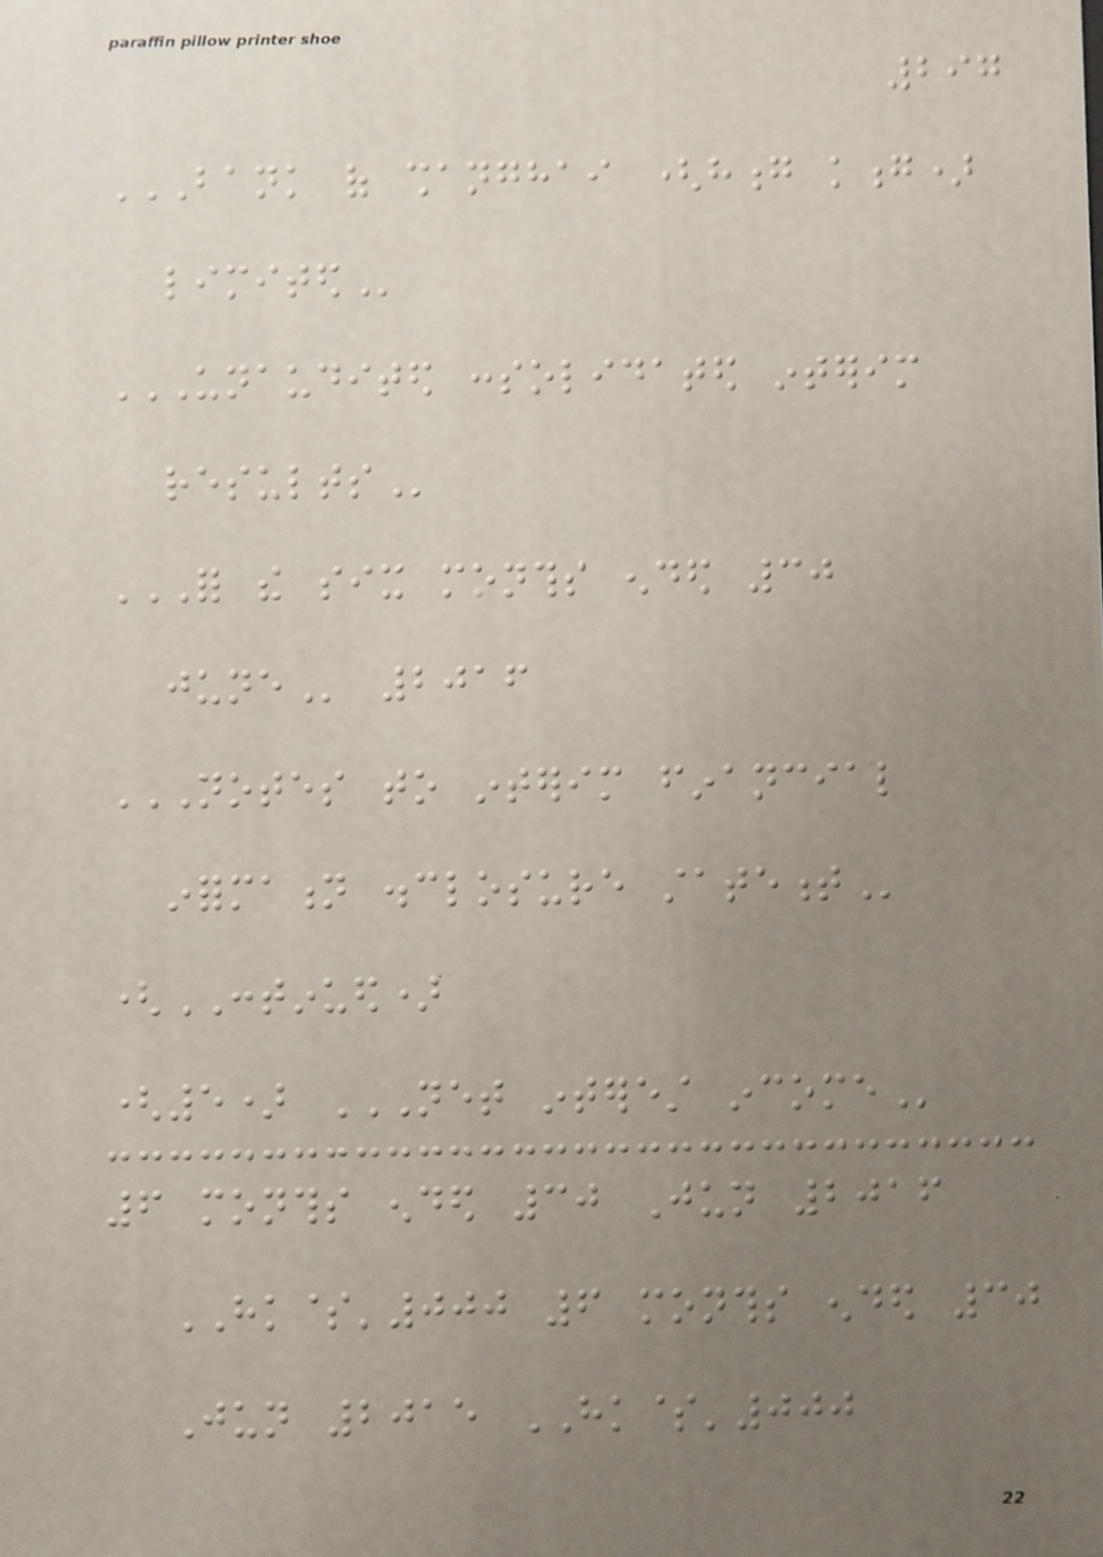297
BANK OF SHANGHAI (HONG KONG)
LIMITED
UNAUDITED CONSOLIDATED INTERIM
RESULTS
FOR THE SIX MONTHS ENDED 30
JUNE 2016
NOTES TO INTERIM FINANCIAL
INFORMATION DISCLOSURE STATEMENT
(CONTINUED)
(5) NET INTEREST INCOME
6 months ended 30 Jun 2016
HK$'000 6 months ended 30
Jun 2015 HK$'000
